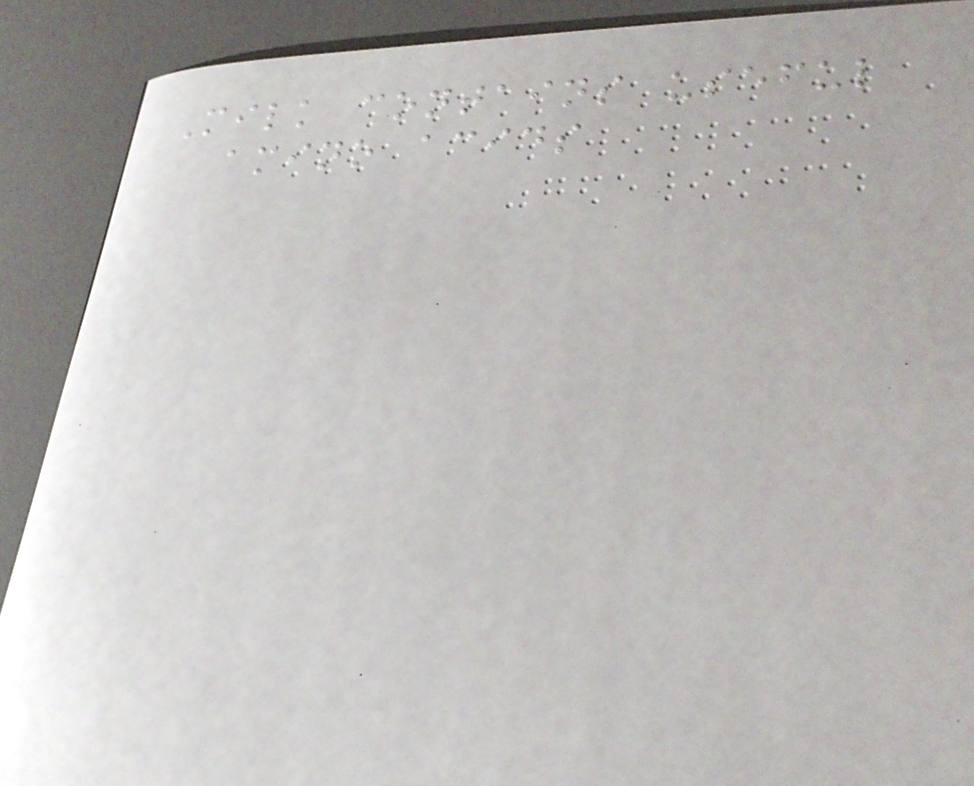Milk contains useful
amino acids
